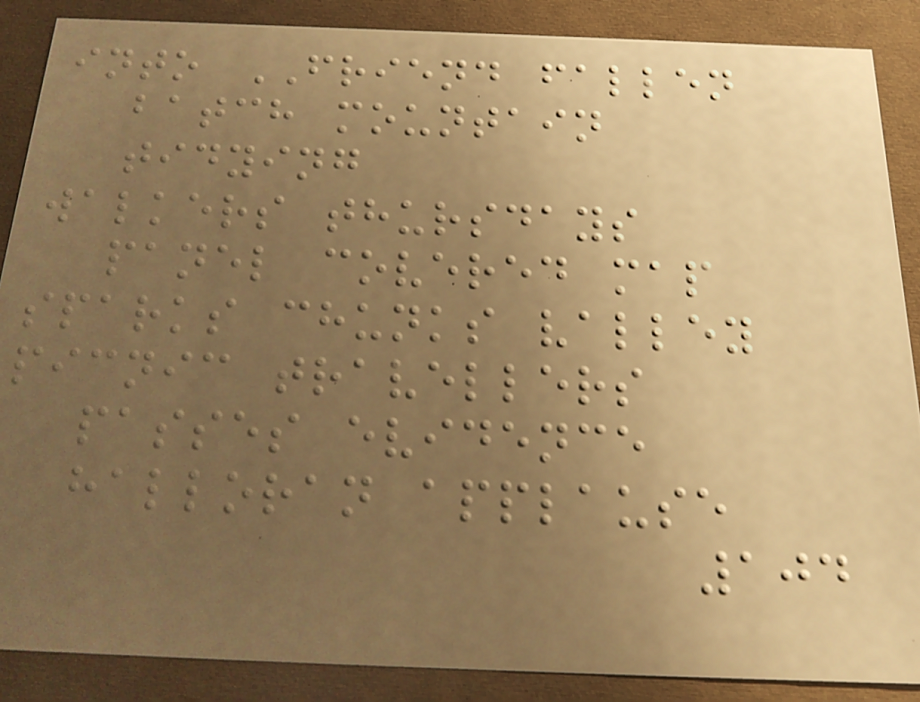into FRIEND fallen
batch mountain
tidying
walkers thursdays
panel covered map
sparks chunks valley
picnic travellers
passes evidence
halloran applause
104
